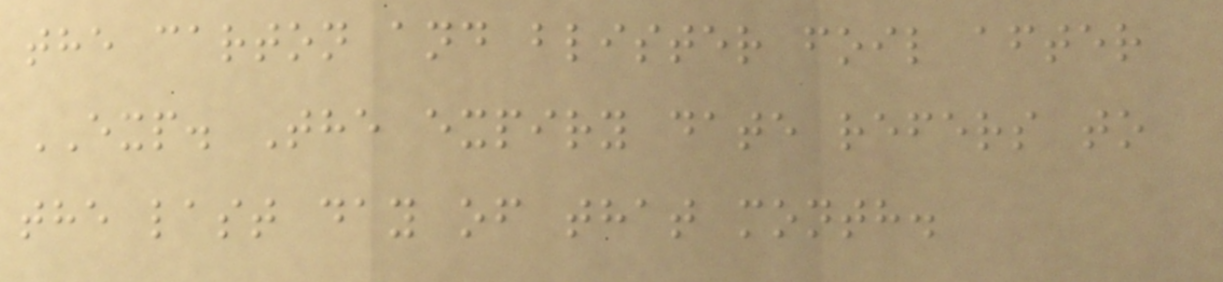the carton and blister foil after
EXP. The expiry date refers to
the last day of that month.
